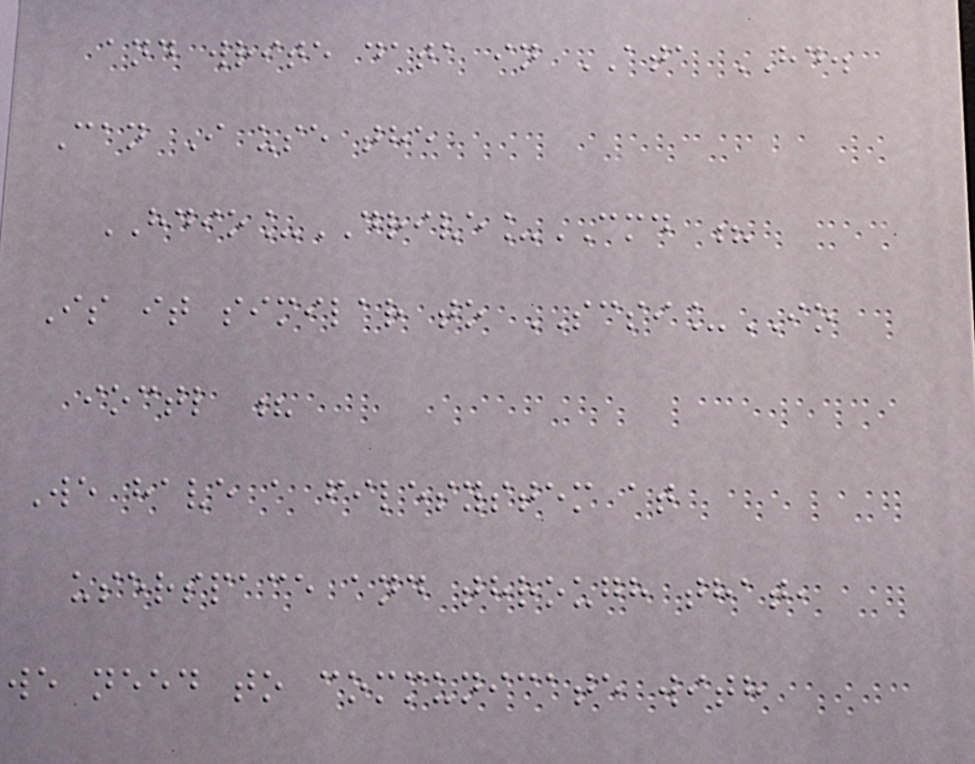and write data in ATA HD.
Can I use the
HDIO_DRIVE_CMD ?
Is it similar to SCSI_IO
ioctl ?
We have a filesystem at
userspace and through that,
we need to communicate with
